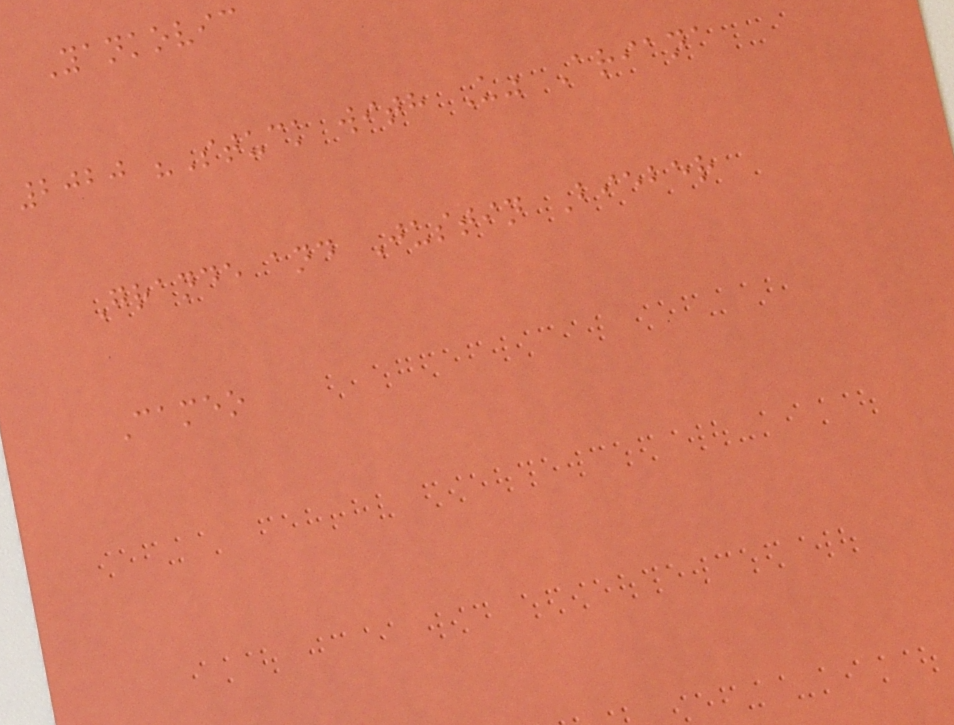Yankovic
2020 "Stuck with U" Ariana
Grande and Justin Bieber
Cameo
